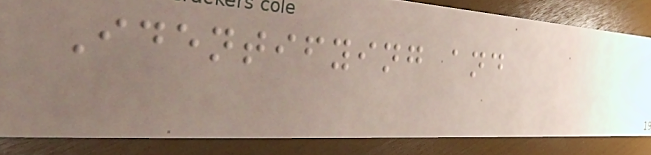Identifying and
